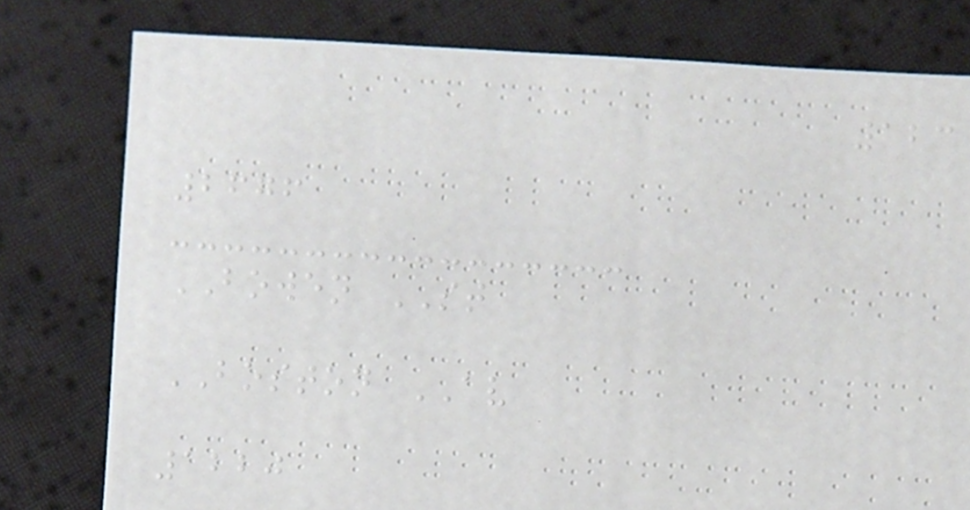123
2676
BOWEN ST
BOSTON AV
1220
